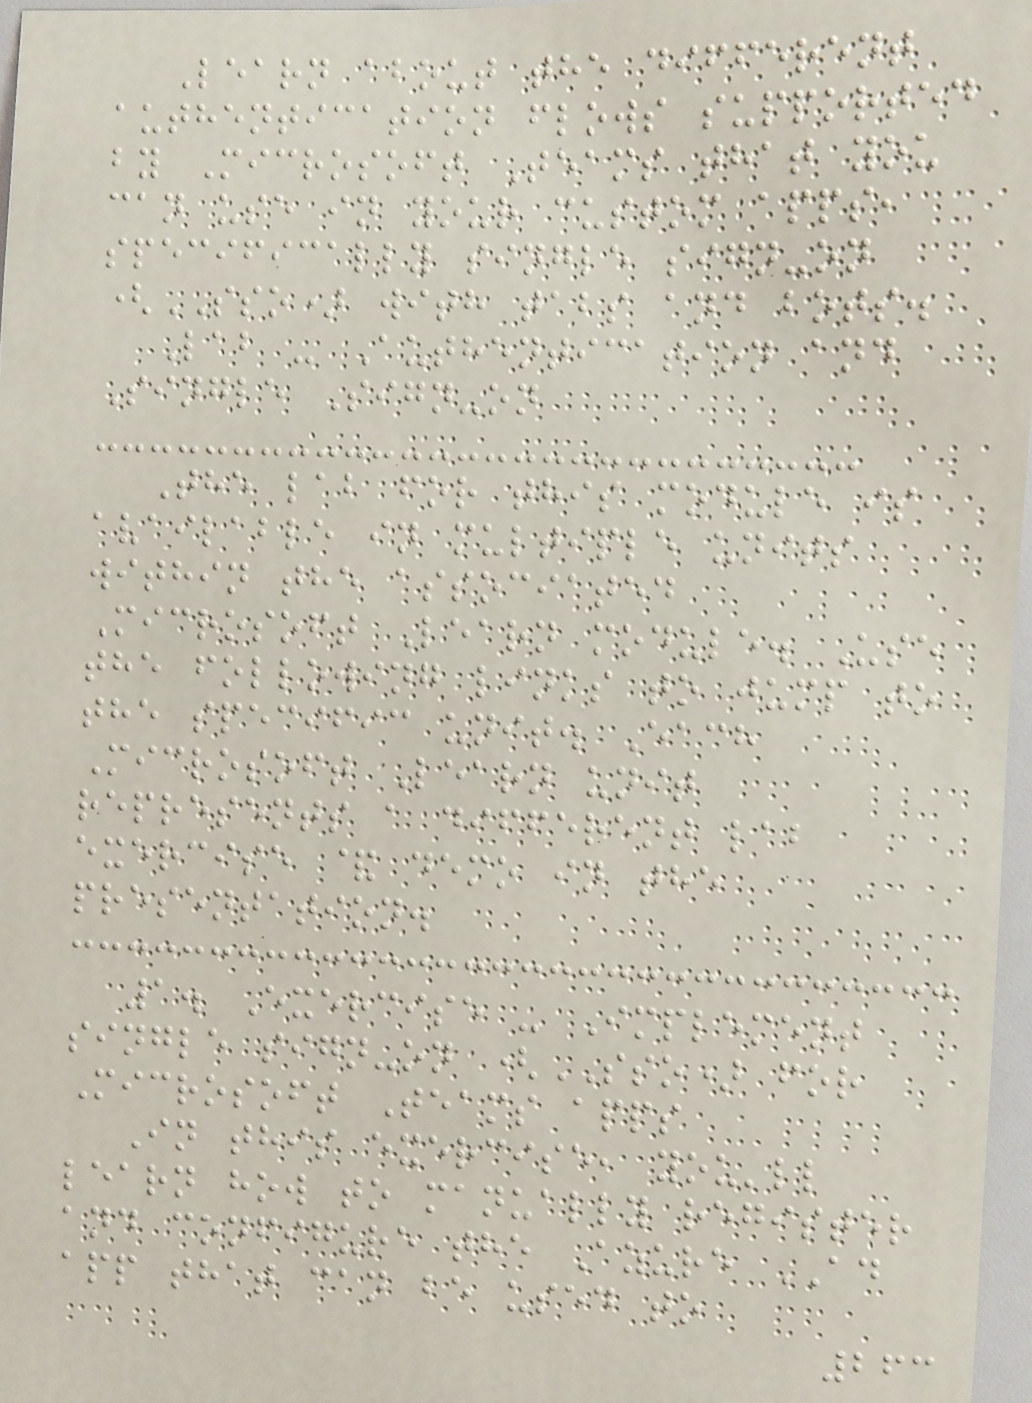Learn about the different
authentication flows supported
by Microsoft Teams that you
can use in your custom apps,
specifically single sign-on
(SSO) with tabs and bots.
Lab - Authentication and
Single Sign-on
The lab for this module is
available in multiple units
within the associated
Microsoft Learn module. Use
the following links to jump to
the specific unit. Each
Microsoft Learn unit
represents a different lab
exercise & demo in the
presentation.
1. Exercise - Implement
single sign-on (SSO) for
Microsoft Teams apps
In this exercise, you'll
learn how to manually register
and configure the Azure AD
app that can be used to
263
